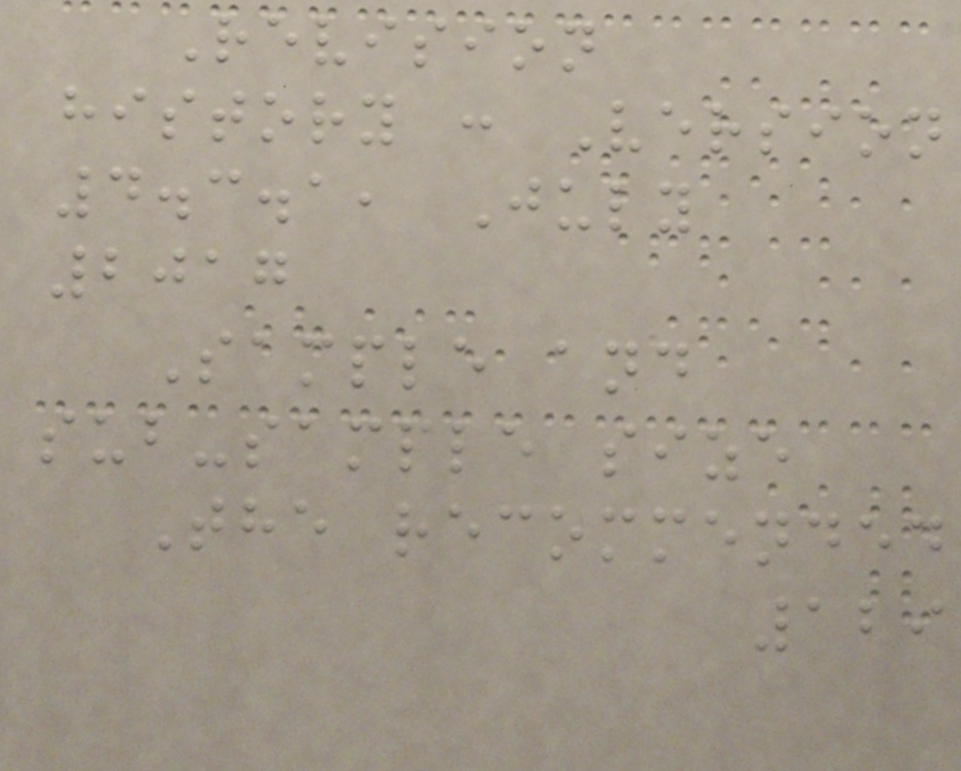Revision
history : Version
4.3.1, July
2017
Sample and
sub-sample size
The recommended
129
